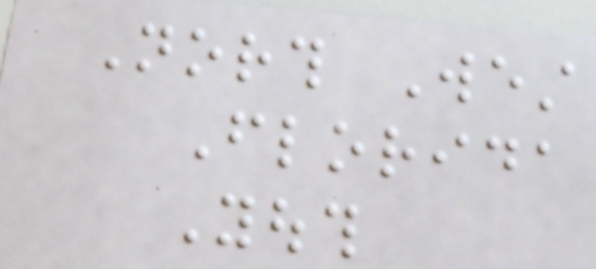North West
Florida
Youth
